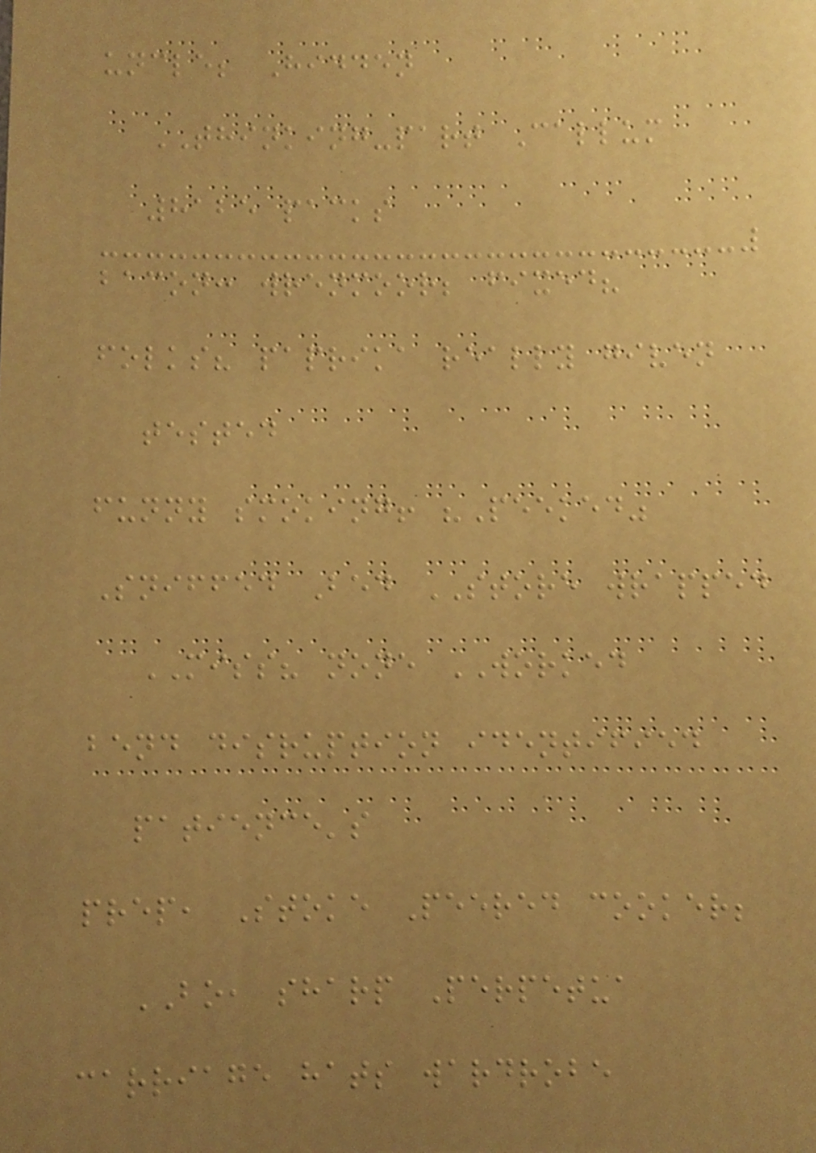uncle; Hidden
THINKING-part Callum
8125 packs
bacon: wrenmoor; fixed?
folks? paprika really given
tested
funny smoking! "Peeked"
Sniffed Bed STORE wrapped
MISS? none WORKED
bend disruption identified
patience's
prep, Stoke Peered cooker;
BO, sharp Perpetua
carriage hats wardrobe
